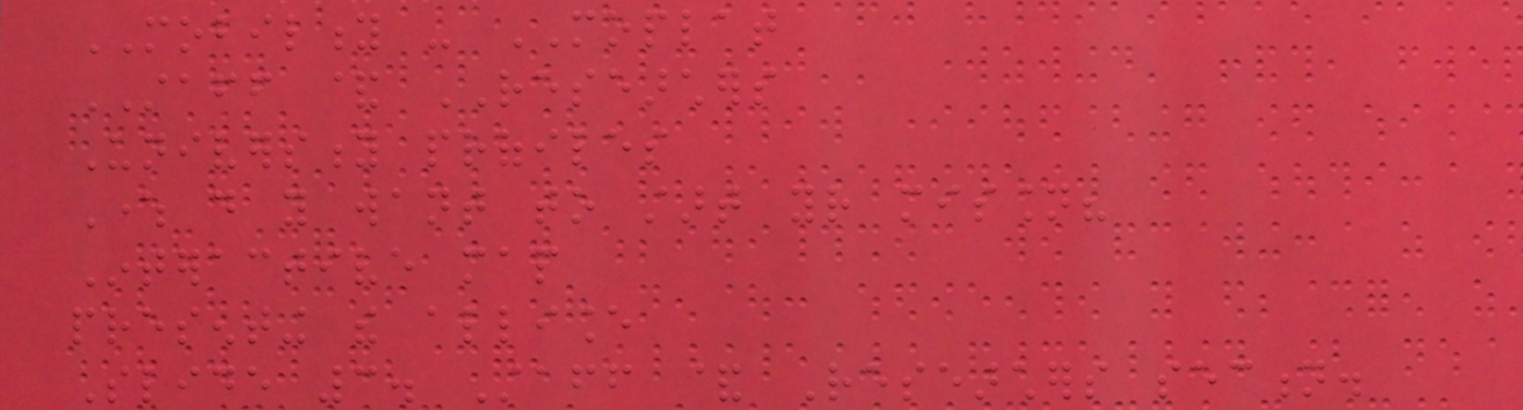MOBILITY - MOPLAT
STAFF & RESEARCHERS
University profiles
Where do you want to start your mission?
Interactive map
presenting the alliance
Slide 3. Staff & Researchers section.
